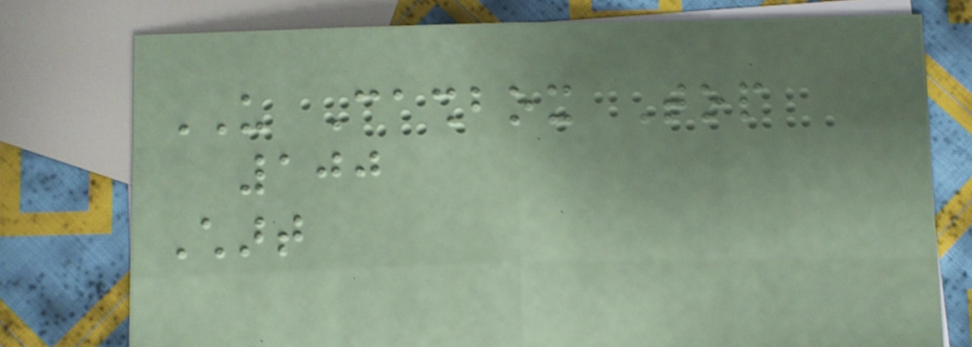US Cashbox Top
100
Chart
